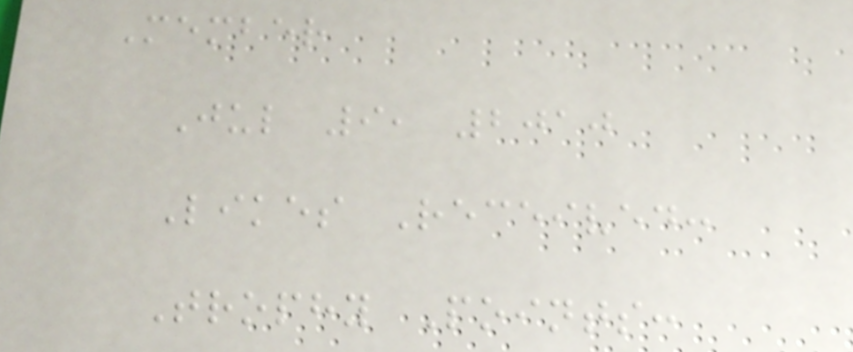Member
Jul 9, 2010
Likes Received:
Trophy Points:
